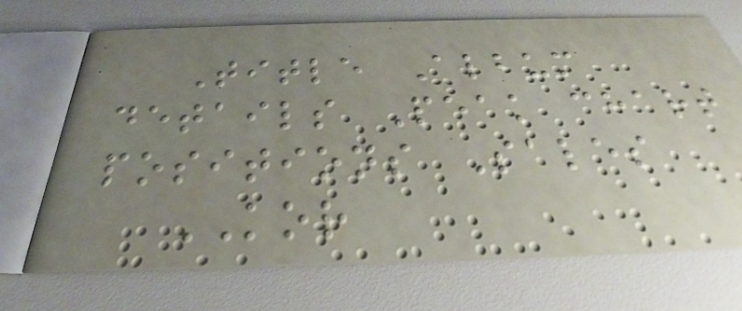Title Album
details Peak chart
positions Sales
KOR
